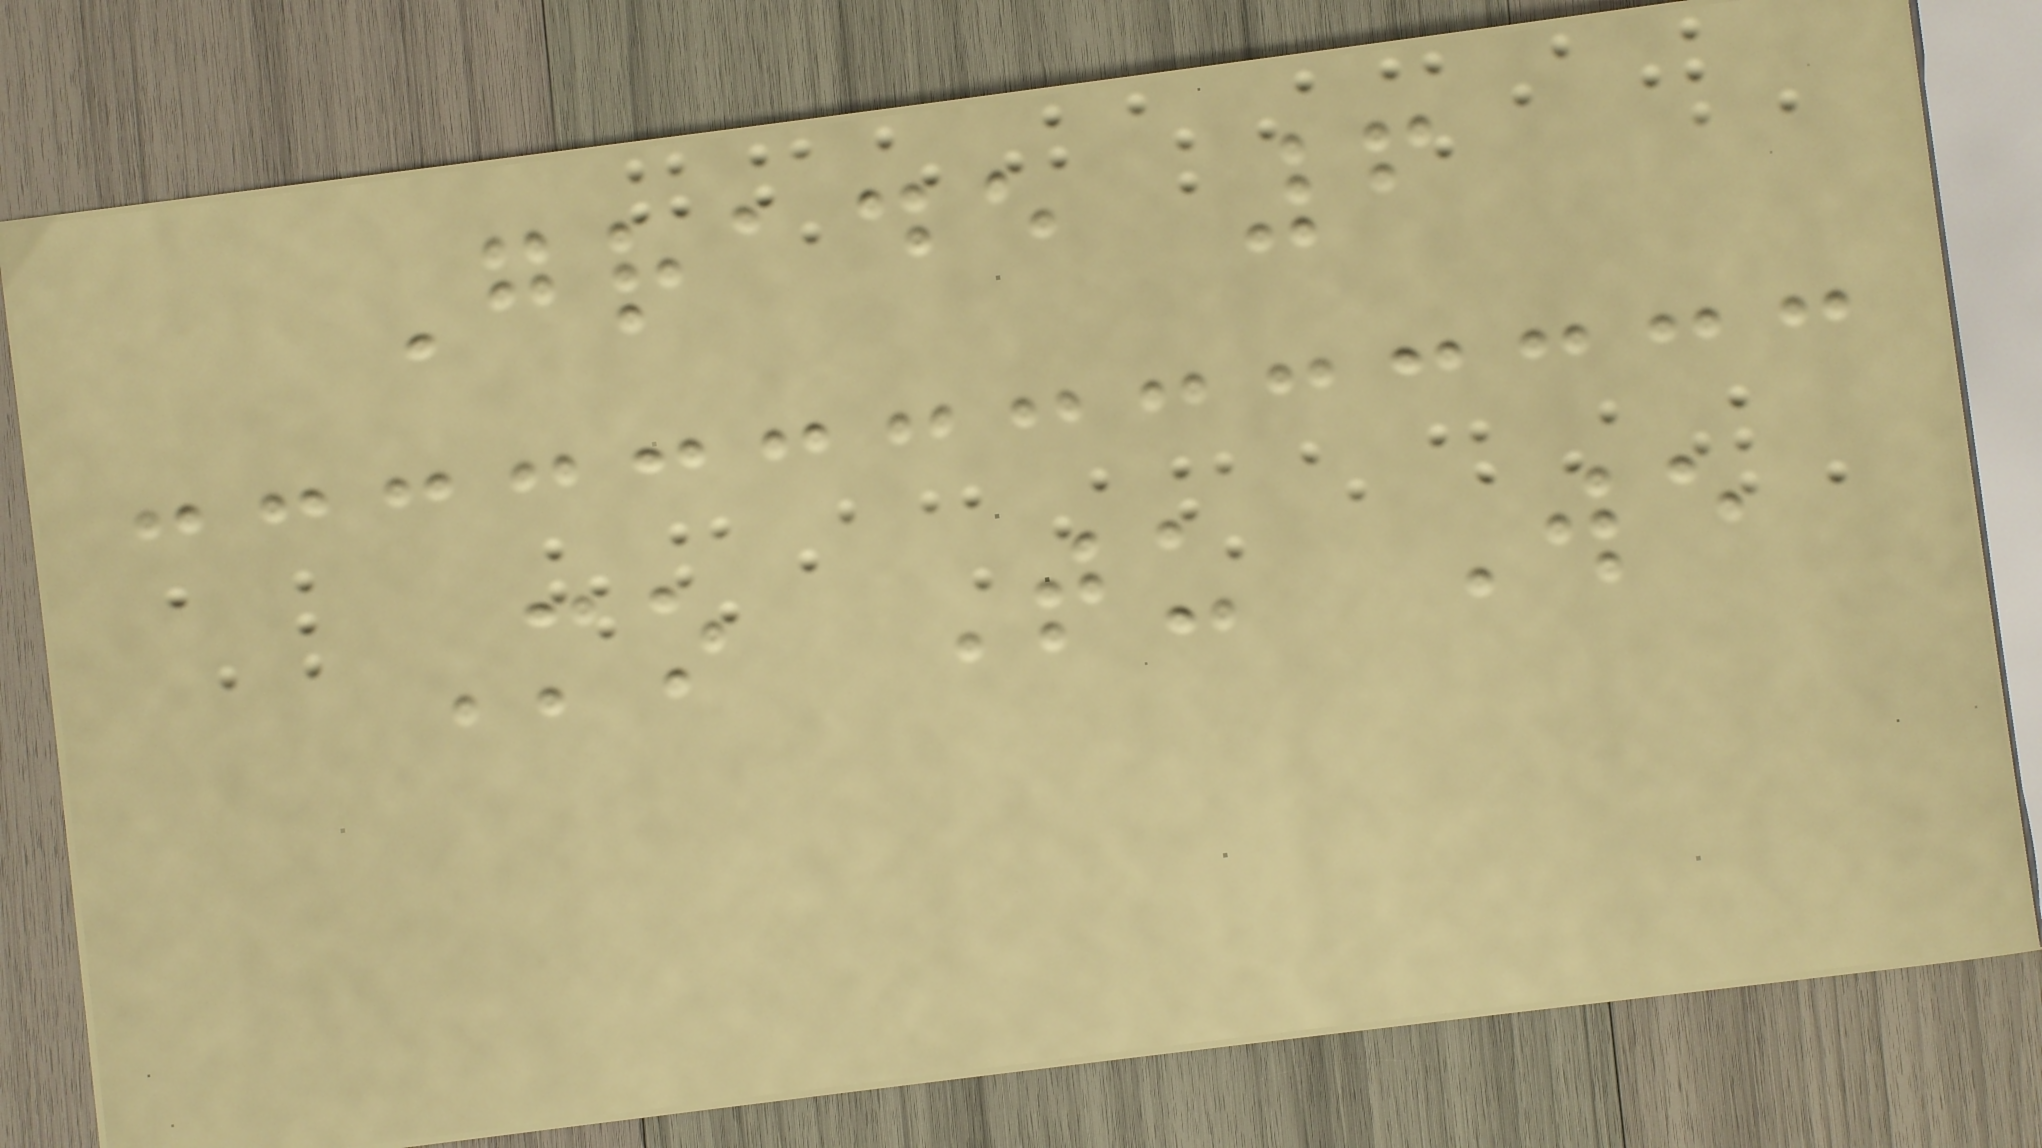Grade 6
Mo Tu We
